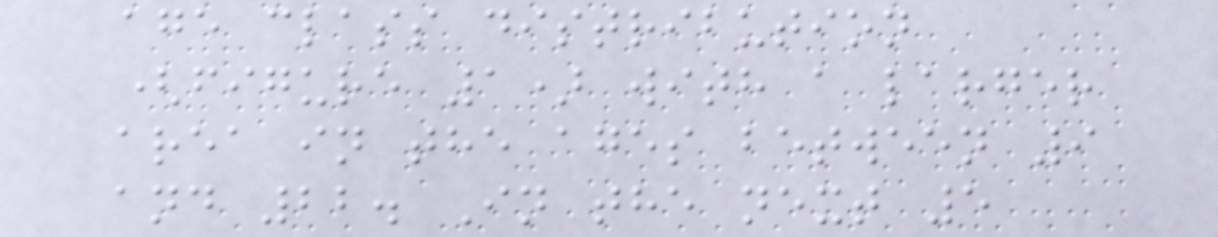age class distribution
(figure 1) with a larger
area in the ages between 9
and 22. In the next 5
